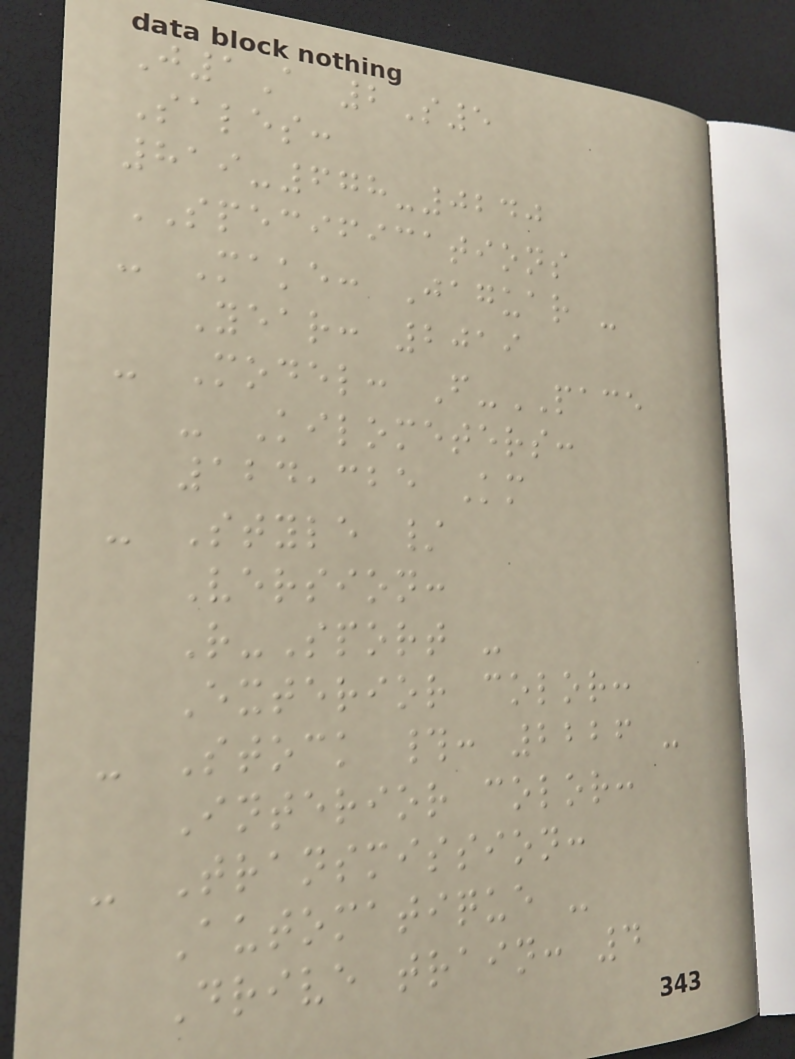J1A 2S5
Sales:
819-678-0240
SPECIFICATIONS
- Make: Jaguar -
Year: 2019
- Model: F-PACE
- Kilometers:
124,325 Km
- Style /
Version:
R-Sport -
Exterior color:
- Stock #: 2226 -
Interior color:
- Transmission:
Automatique -
Drive train: 4
